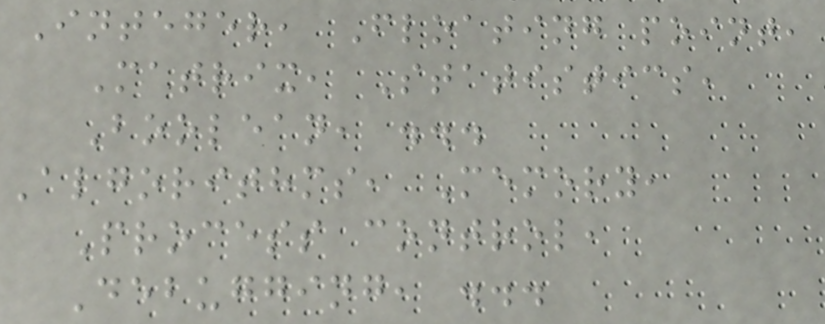Integer, Floating point,
Matrix, Statistics,
Boolean, ...
Algorithms, Memory,
Process control,
Debugging, ...
